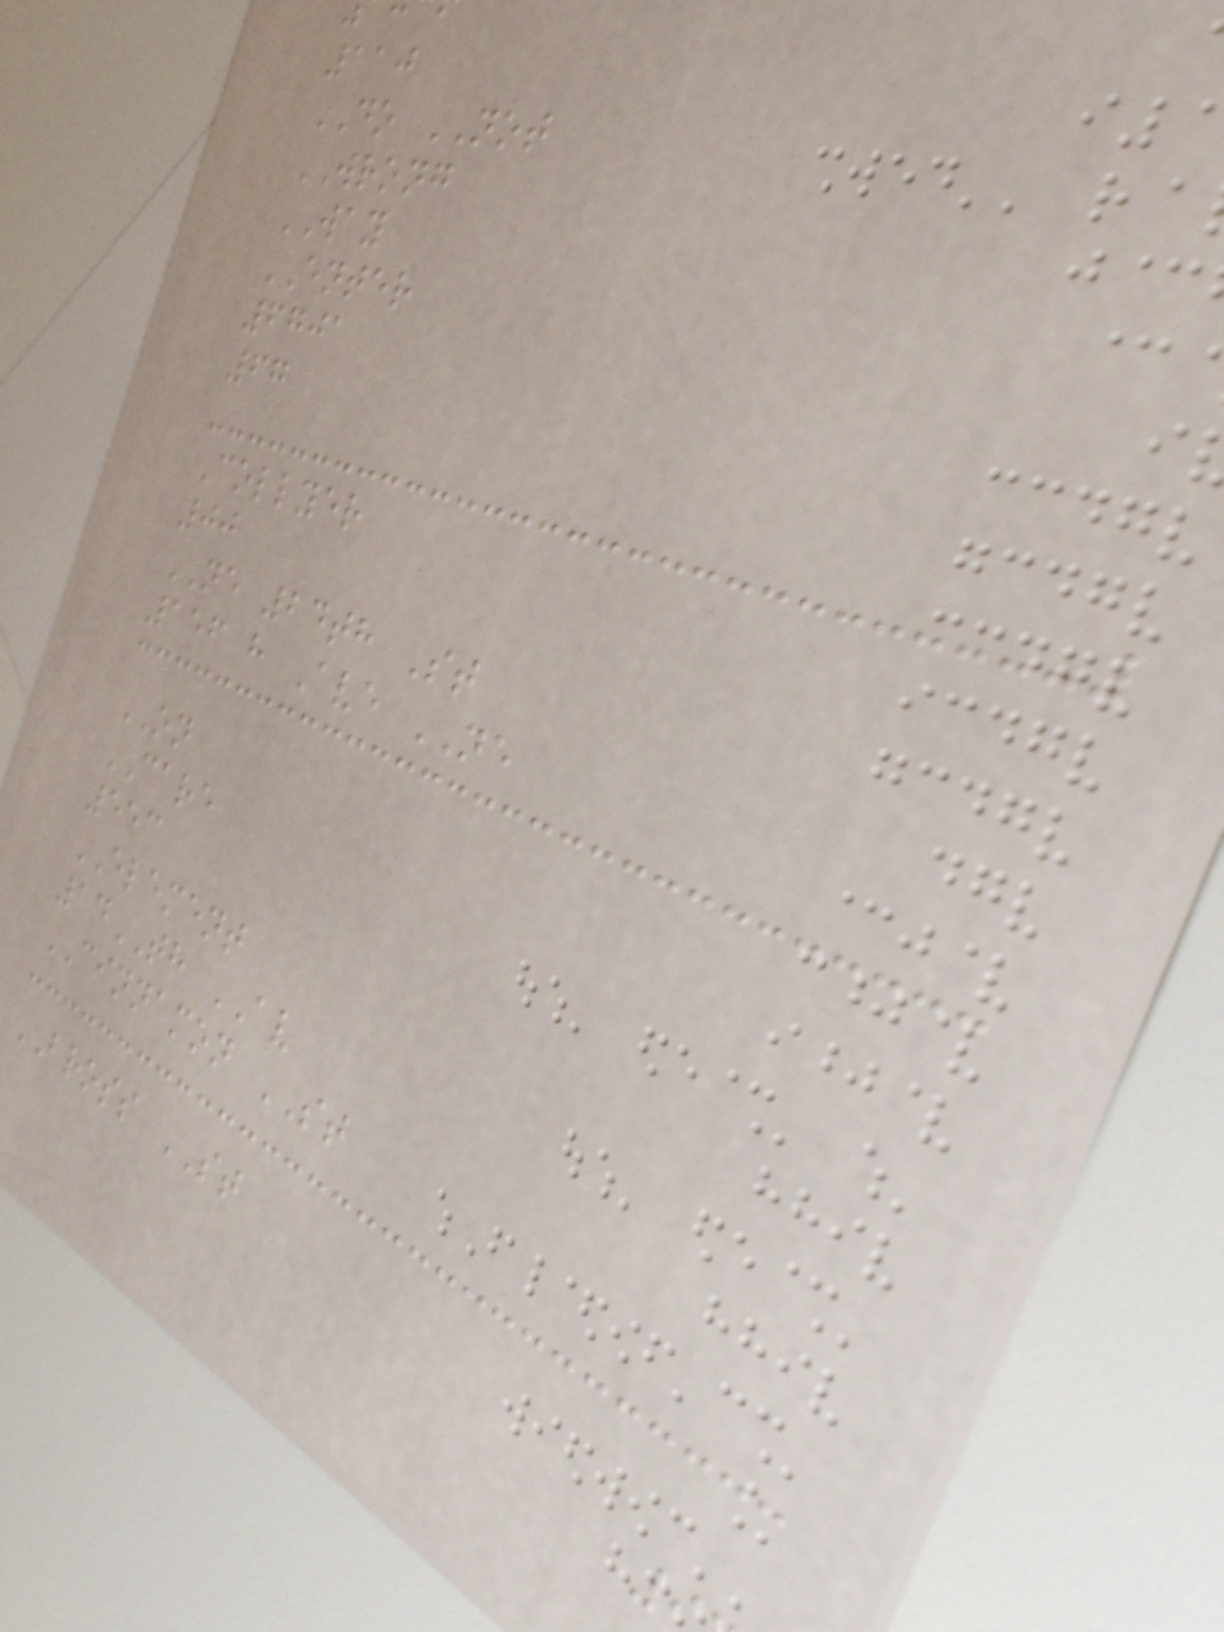110
DO NOT
WRONG
WAY
ENTER
6701
67
Collyer
00
NE 24th St
156 h Ave NE
ON
CARE
553
ELEMENT
14TH AV
CINNAMON ST
BROSS ST
